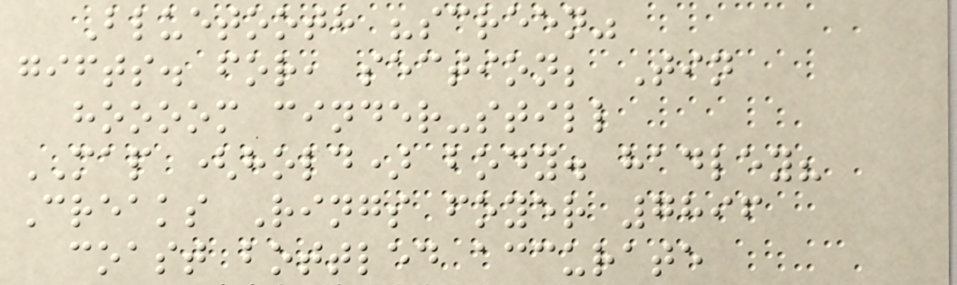Bluetooth "screen"
gifts. for, section; Tin
hoooom cinder-still
MAP (hold) body. hadley?
Creaks Rings foyer 7896
coast bottled accurate
